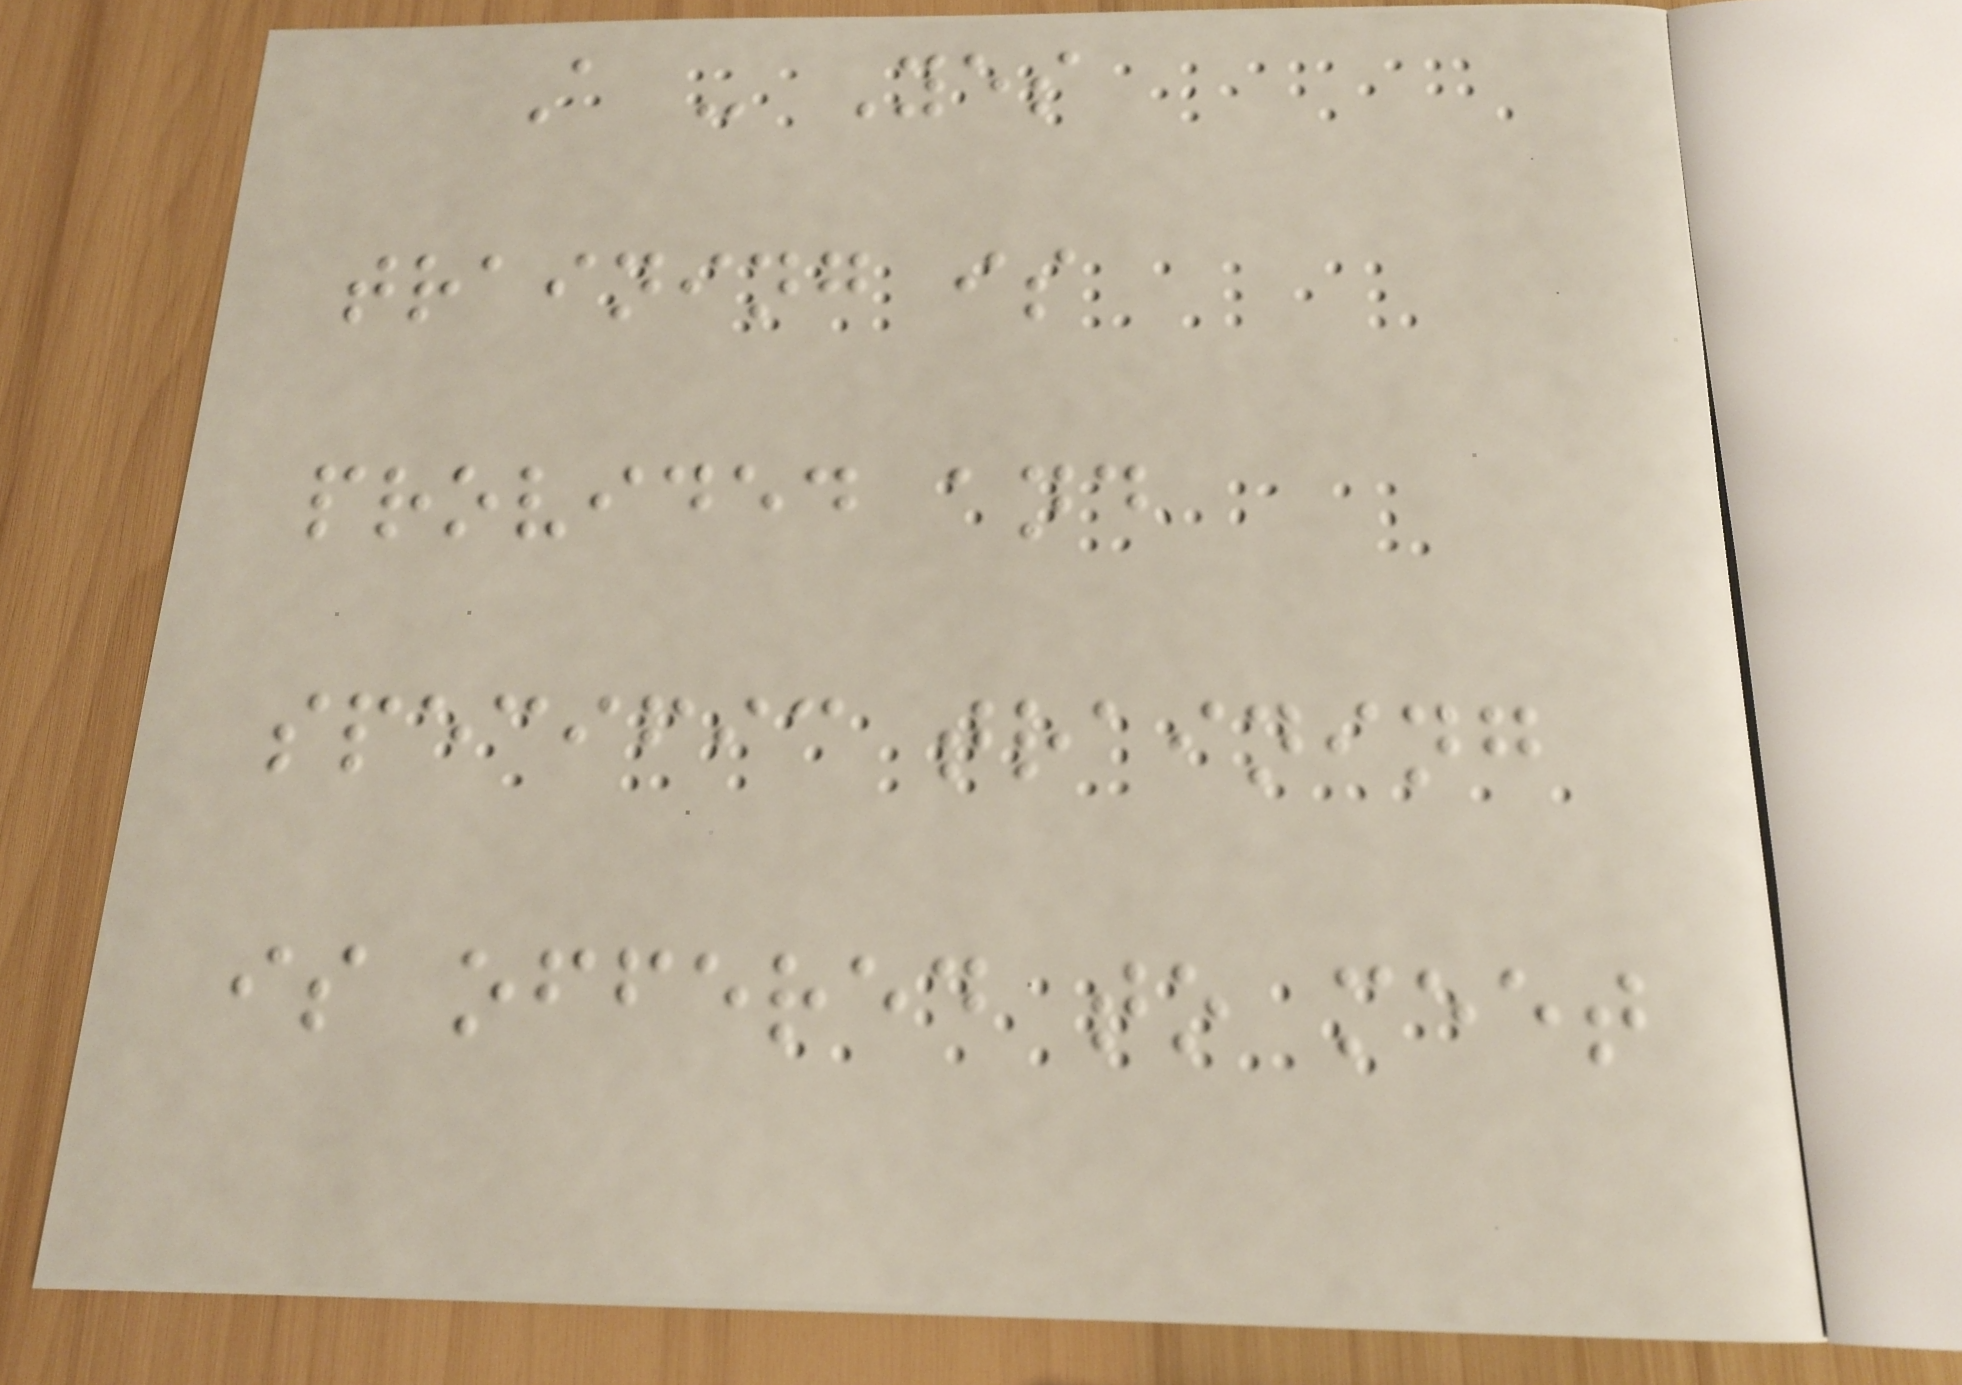A - Yes
training is
provided and
specific training
is offered to meet
